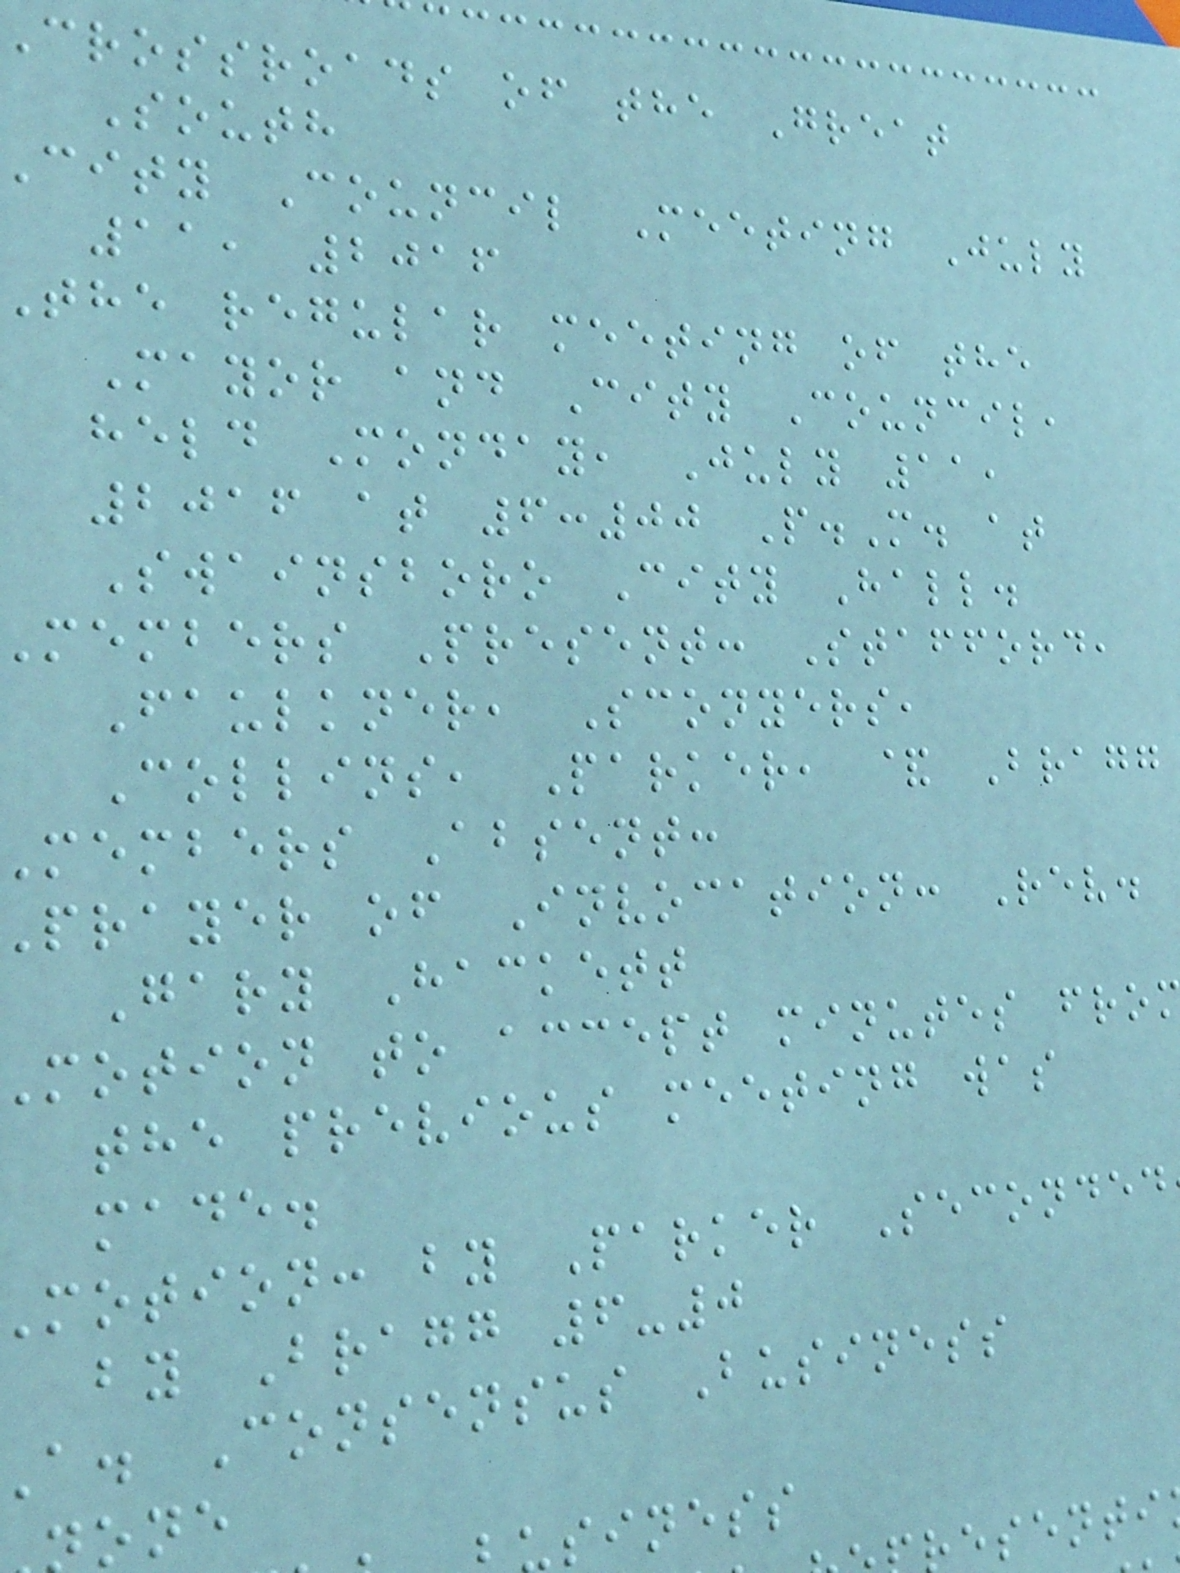crossroads of the Great
South
city Council Meeting July
11, 2016
the regular meeting of the
Mayor and City Council,
held Monday, July 11,
2016 at 6:00 P.M. at
Swainsboro City Hall.
members Present: Stafford,
Faulkner, Sconyers,
Collins, Parker, & Bragg
members Absent:
prayer of Invocation: Rev.
Gary Hackett
motion to accept minutes fro
the previous meeting was
made.
motion: by Parker Seconded
by Bragg 6-0
a. Consensus Business
siness
